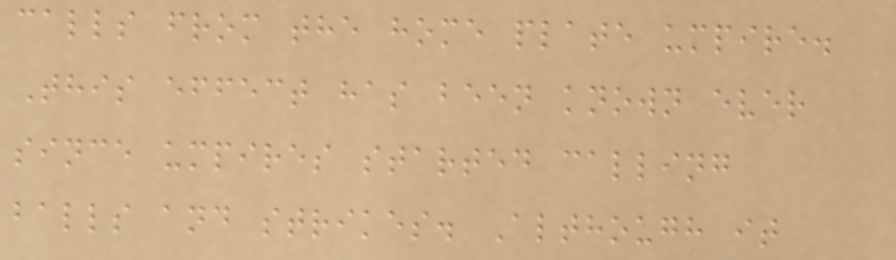calls from the home plate umpire.
This effect has been known ever
since umpires started calling
balls and strikes. Although it
